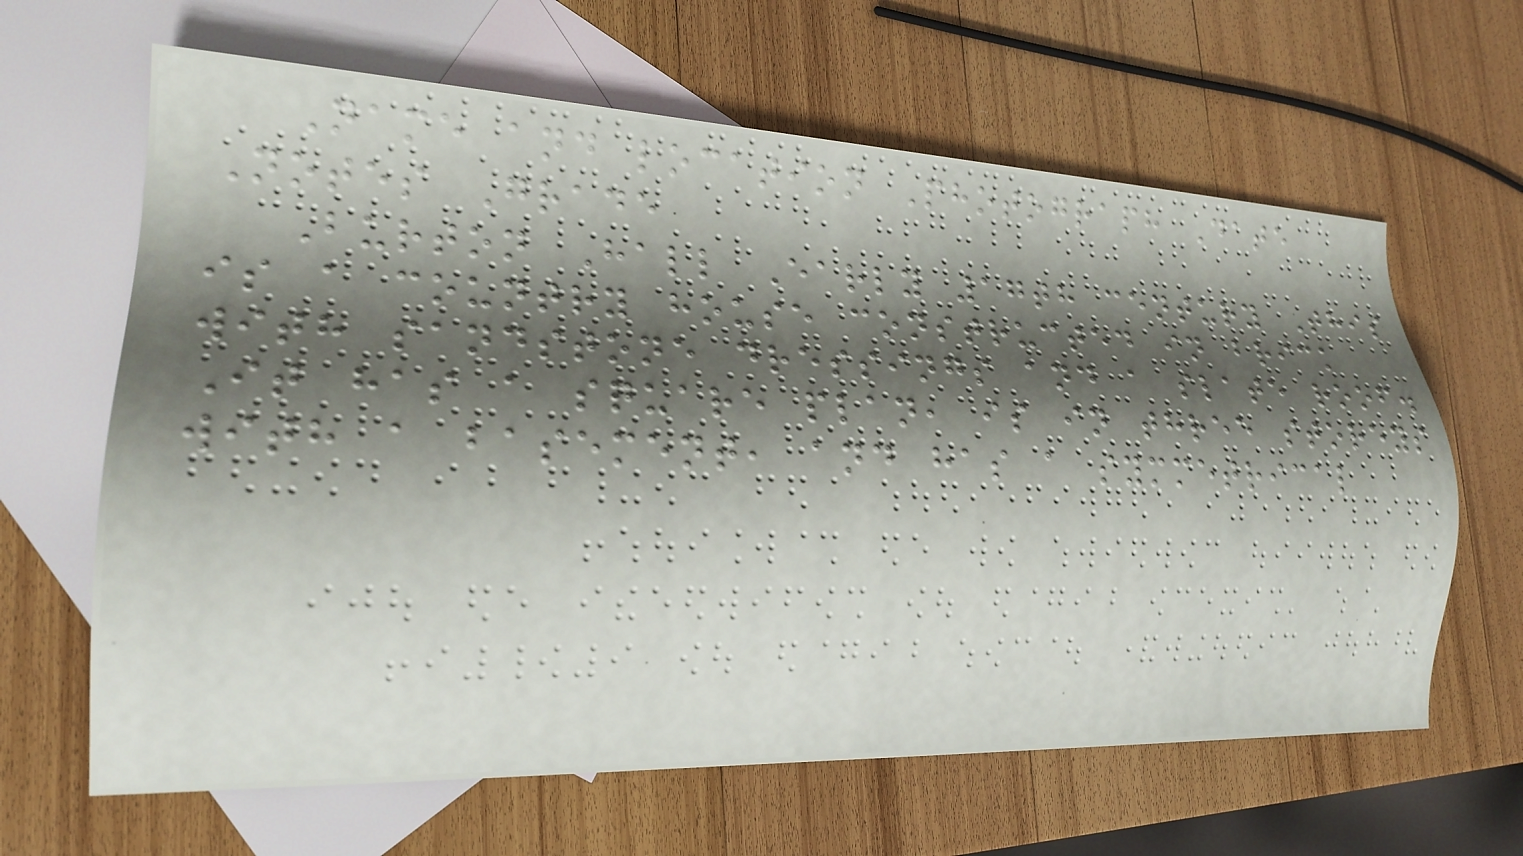Name and location Photograph Date
Notes Grade
Burton Hall Early 17th century This
is a country house constructed in brick
with sandstone dressings and a slate roof.
It has a square plan, is in three storeys
with a basement, and has a symmetrical
